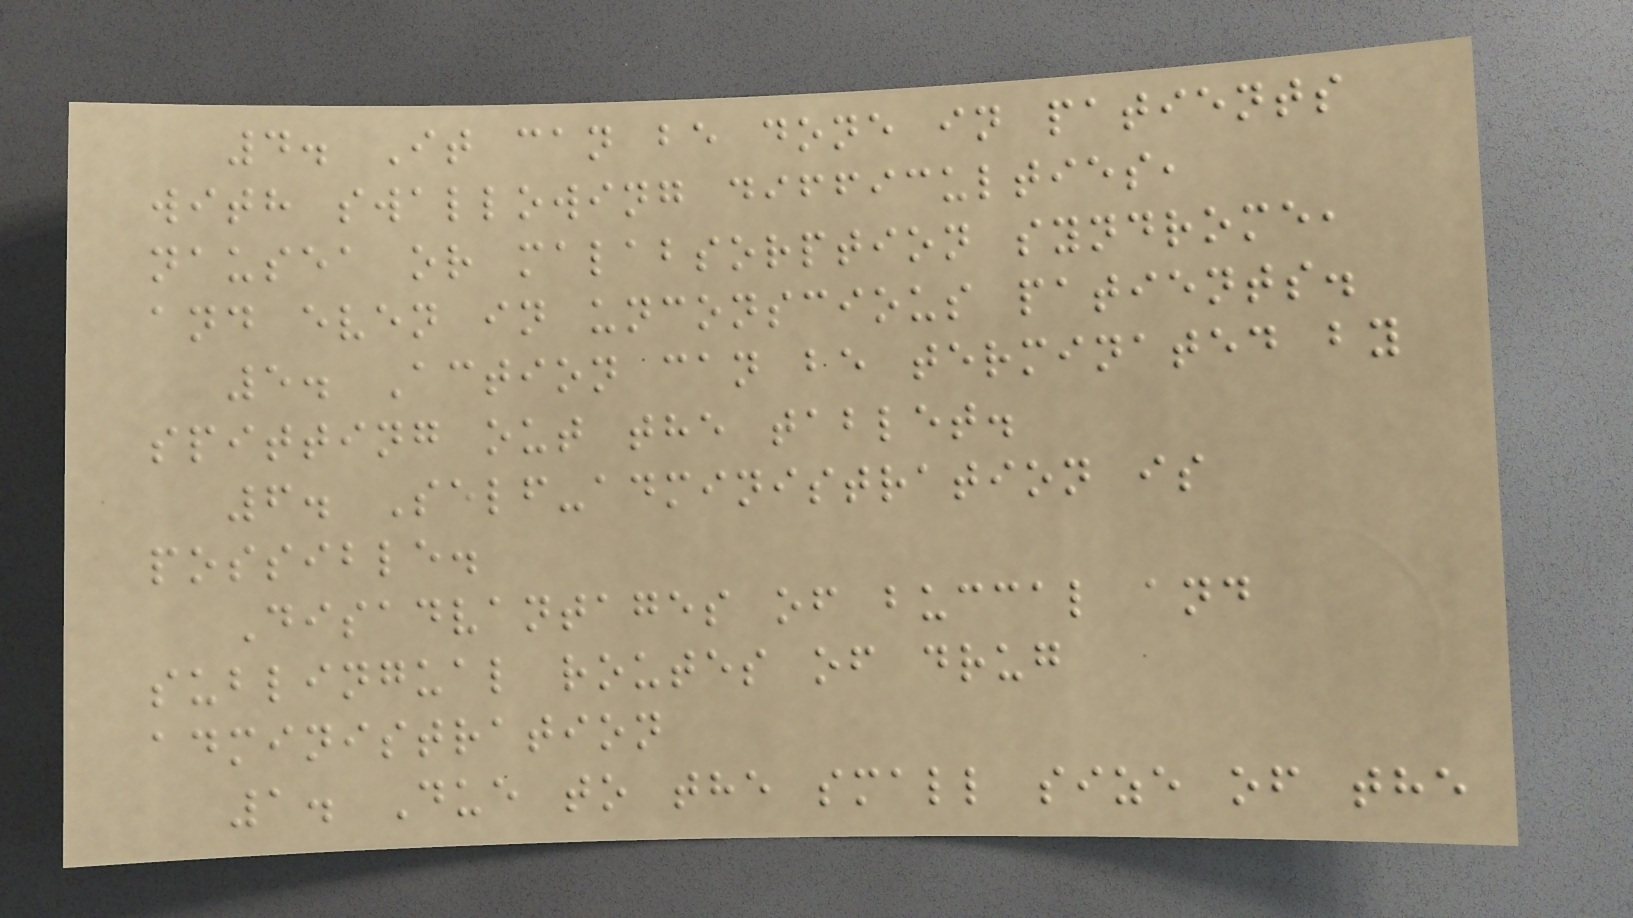4. It can be done in patients
with swallowing difficulties,
nausea or malabsorption syndrome,
and even in unconscious patients.
5. Action can be terminated by
spitting out the tablet.
6. Self-administration is
possible.
Disadvantages of buccal and
sublingual routes of drug
administration
1. Due to the small size of the
